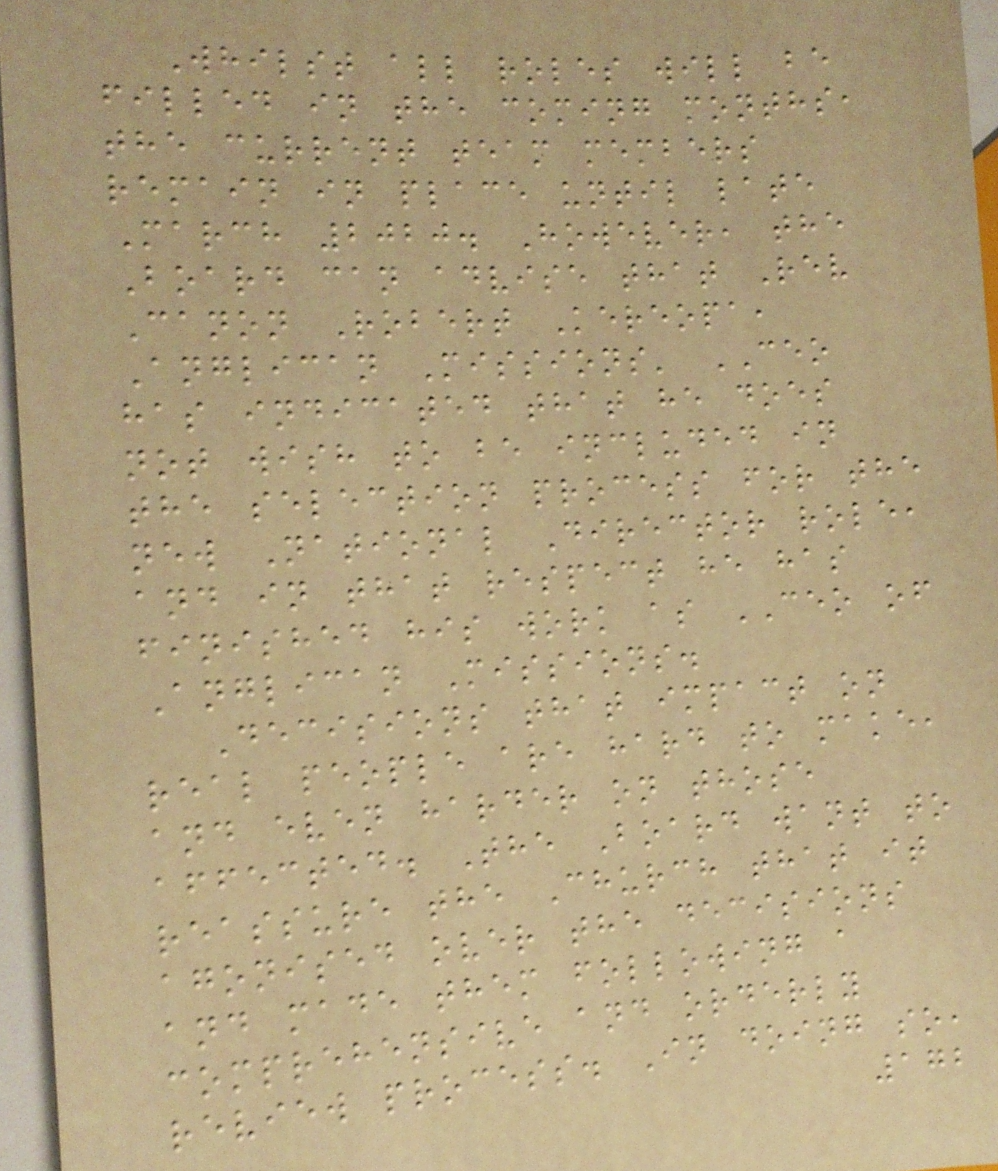Whilst all roles will be
filled in the coming months,
the current team members
remain in place until late
March 2020. However, the
Board can advise that Rev
Canon Robert Kereopa,
Anglican Missions' CEO
has indicated that he does
not wish to be included in
the selection process for the
new National Director role,
and in that respect he has
finished his work as CEO of
Anglican Missions.
Decisions that impact on
real people are hard to make,
and even harder on those
affected. The Board want to
reassure the Church that it
agonised over the decisions
and made them following a
comprehensive and orderly
review process. In doing so,
172
